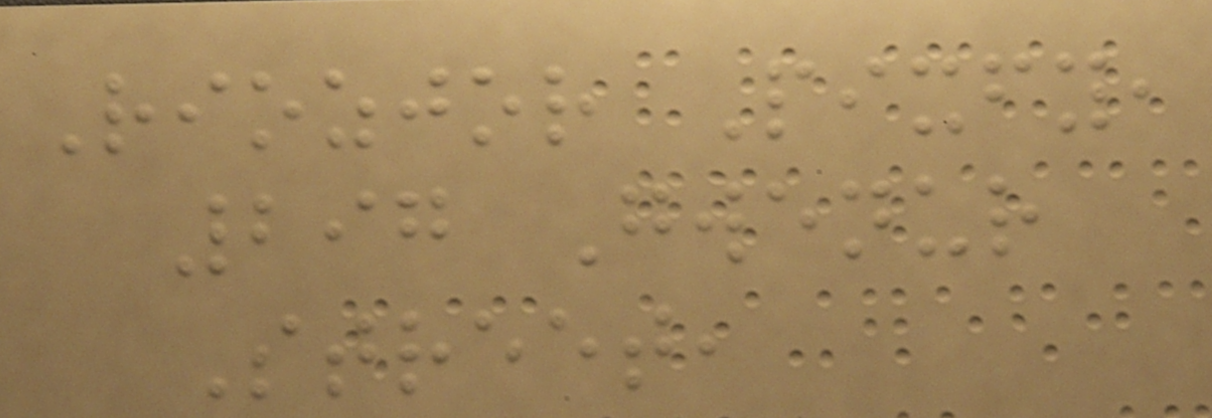Riozjor Pixfy,
297 Gwenur
Street,
